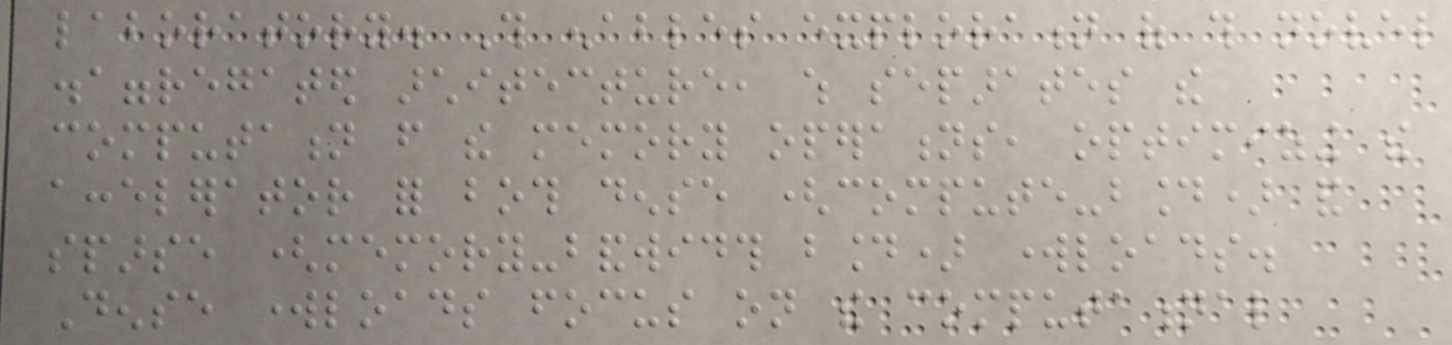laboratory. This enables exploration of this novel
disaggregated architecture, which separates the
computation from the memory operations, optimizing the
accelerator for both dense (compute-bound) and
sparse (memory-bandwidth bound) workloads.
Dense workloads focus on the computational
